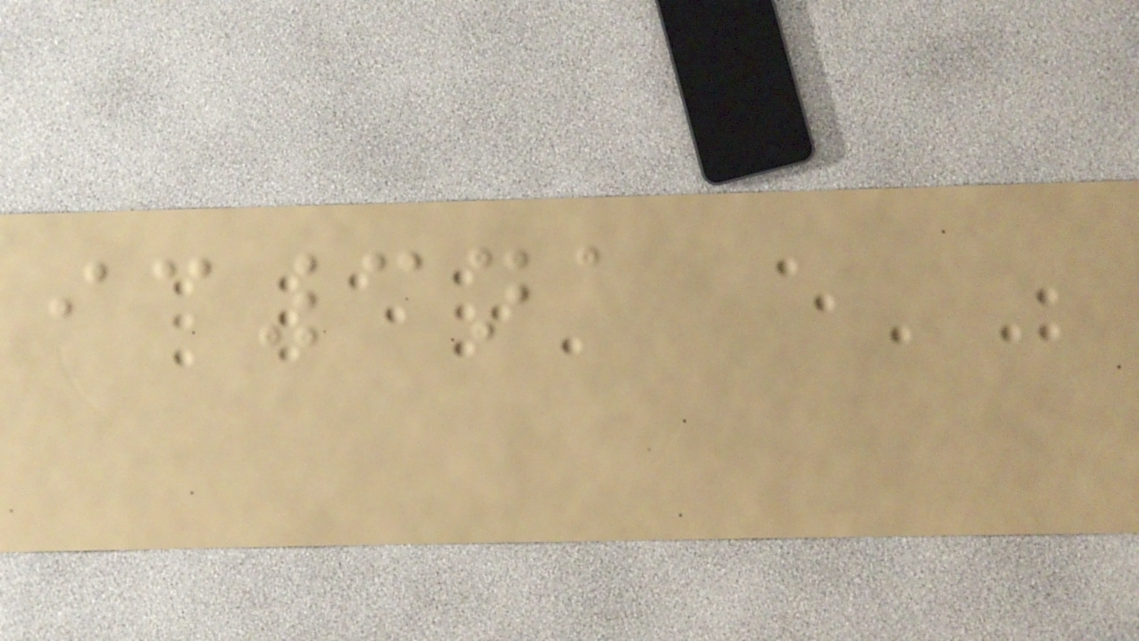ic3na
